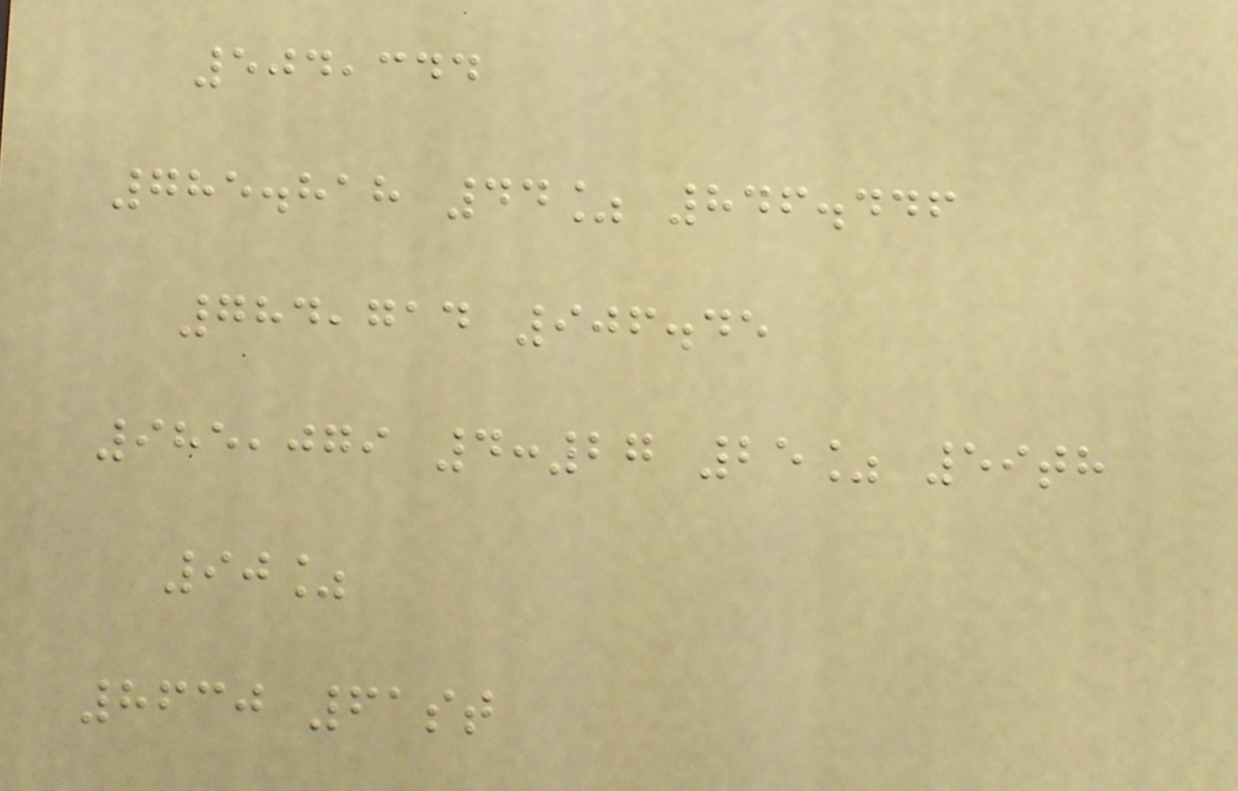504,344
785.818 44% 846.446
784,714 906.45
985,079 4:27 25% 59th
90%
8630 61st
